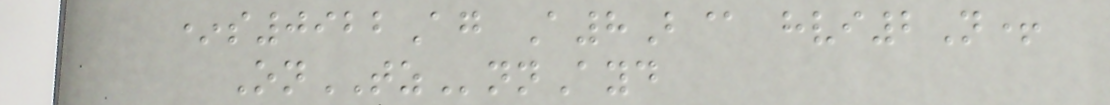*s0922Ag A8B@ hvi2N+
OnTZnnAyd
